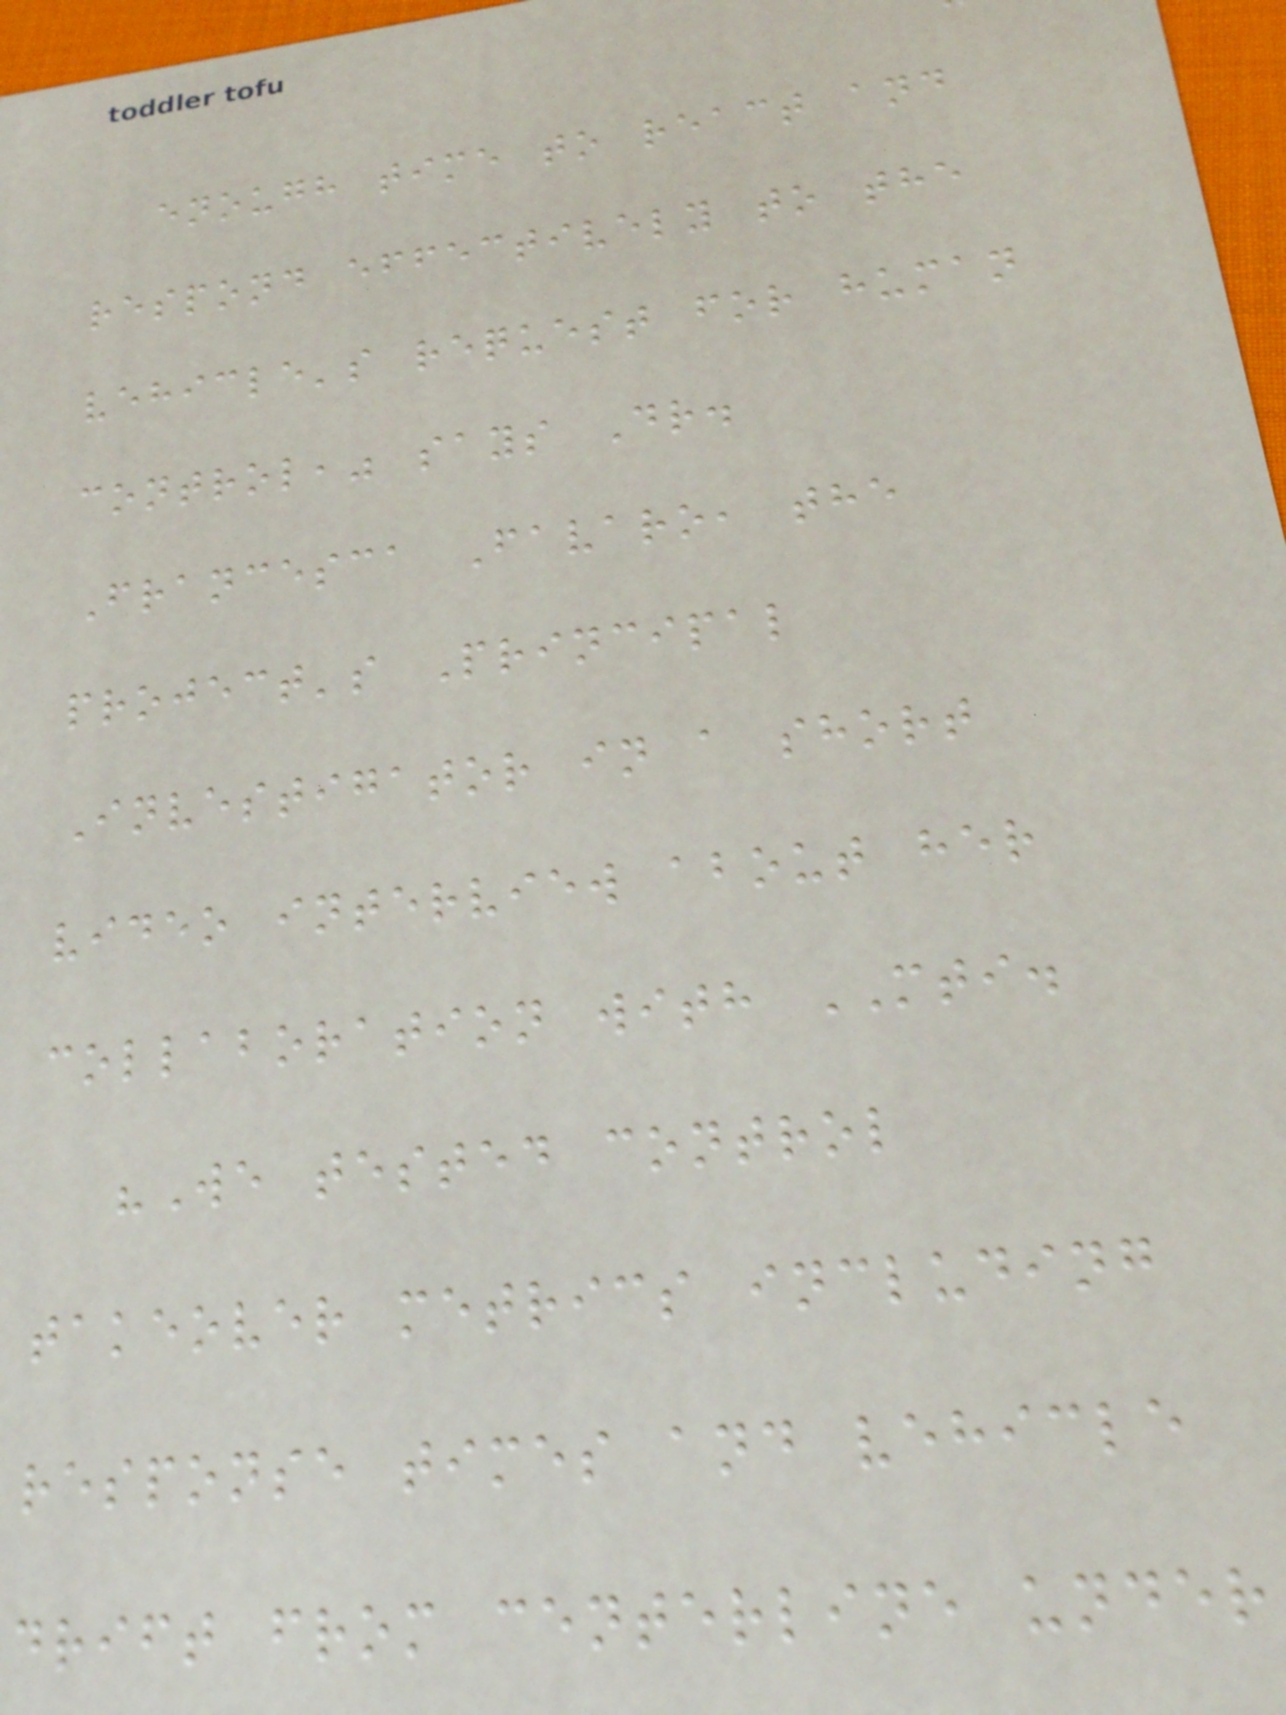enough time to react and
respond effectively to the
vehicle's request for human
control," says Dr.
Francesca Favaro, the
project's Principal
Investigator in a short
video interview about her
collaboration with MTI.
"We tested control
takeover metrics including
response times and vehicle
drift from centerline under
